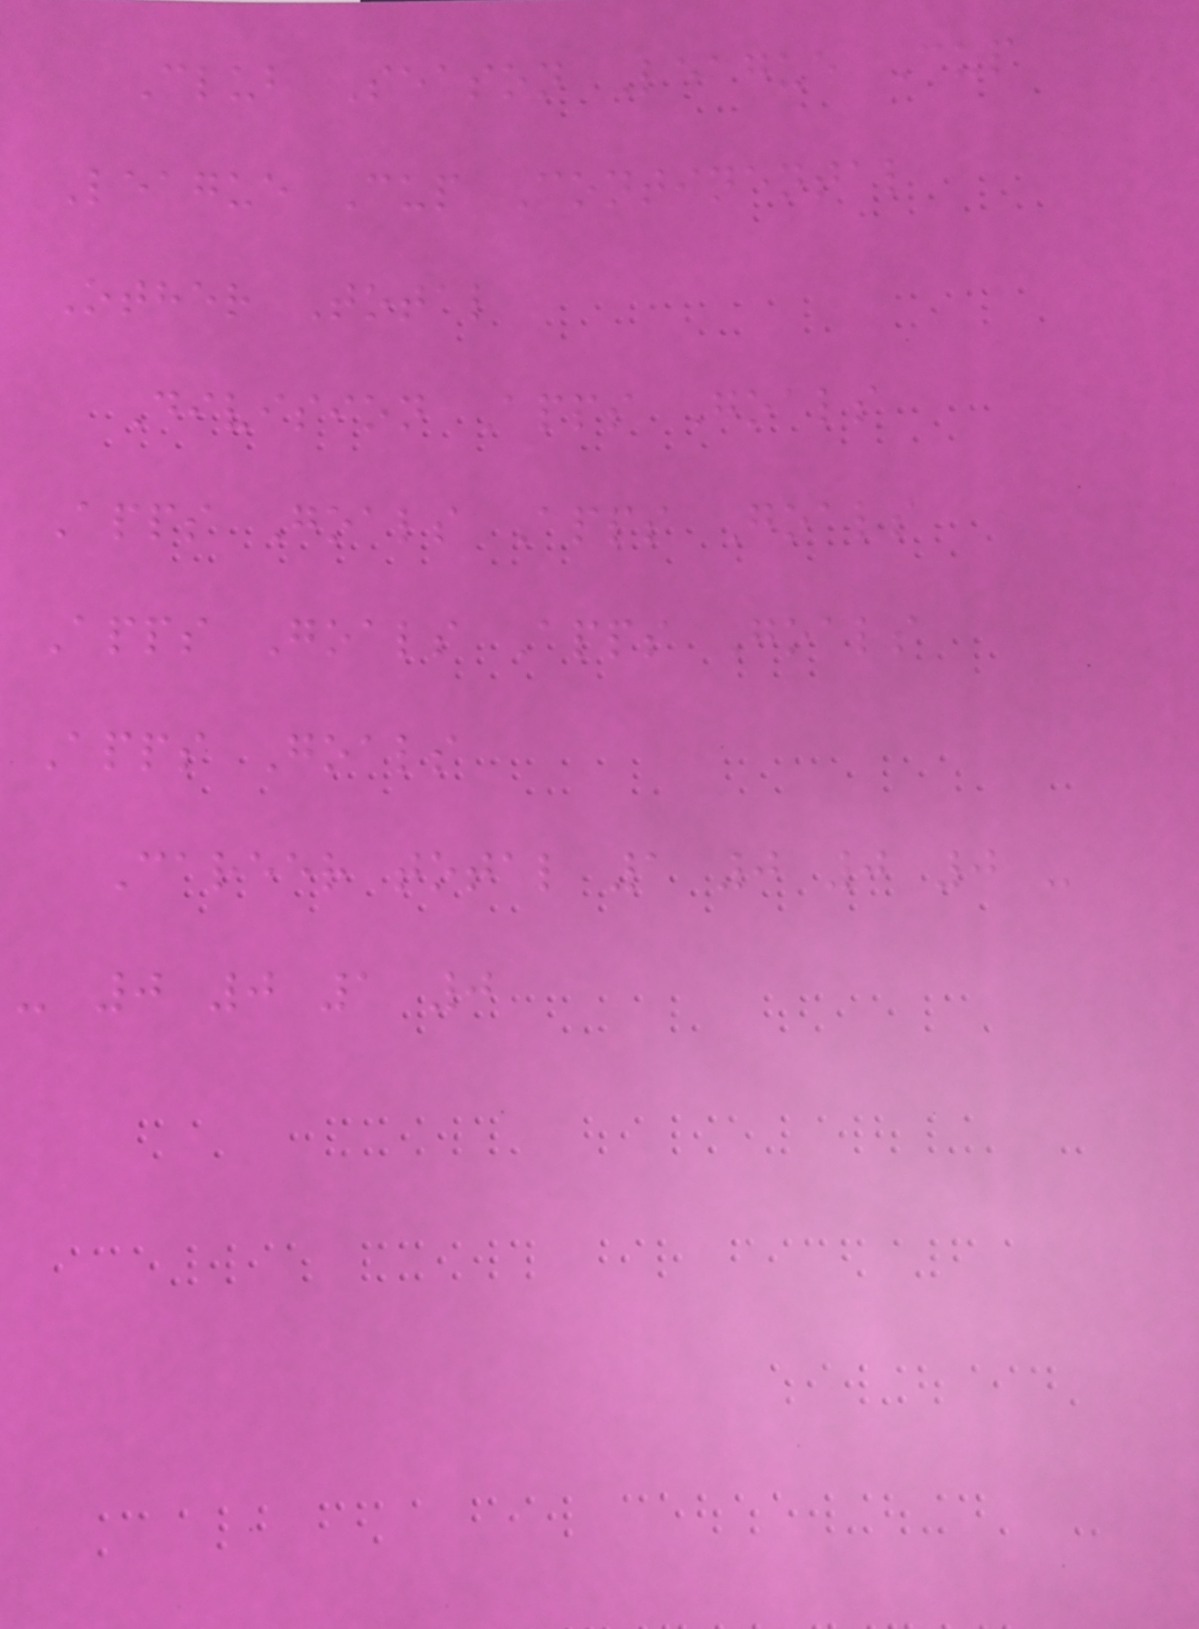Club Season League Cup
League Cup Continental
Other Total
Division Apps Goals
Apps Goals Apps Goals
Apps Goals Apps Goals
Apps Goals
Career total 1 0 0 0 -
- 0 0 1 0
